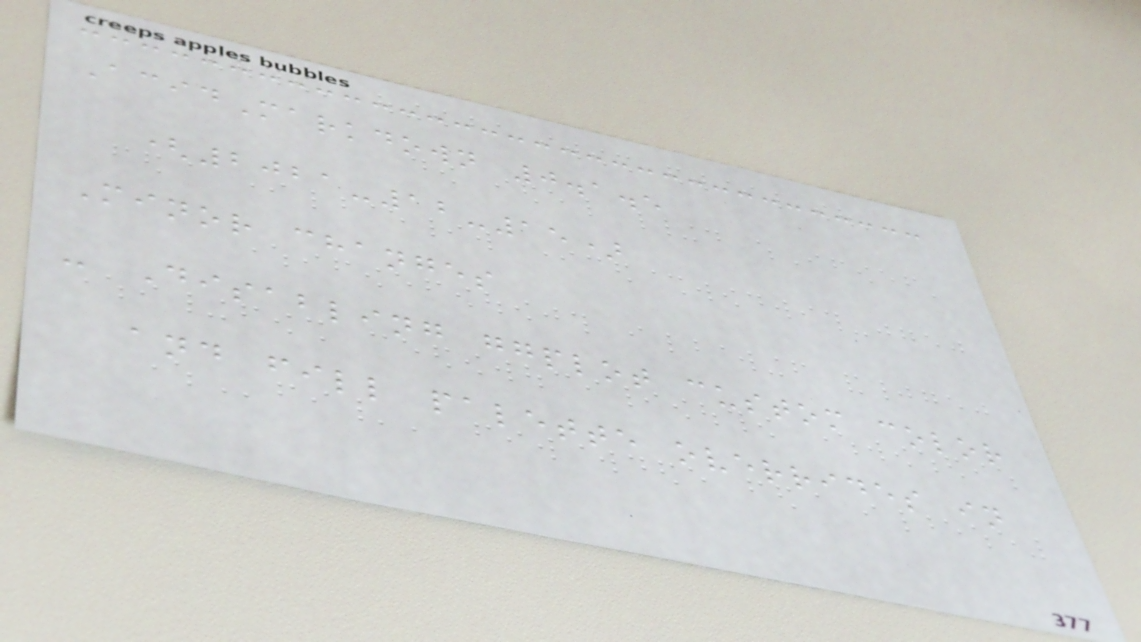AcidMarkdown 0.1.5
(2021-12-15)
Minor changes
- Disabling ggplot custom color
and fill palette overrides in
